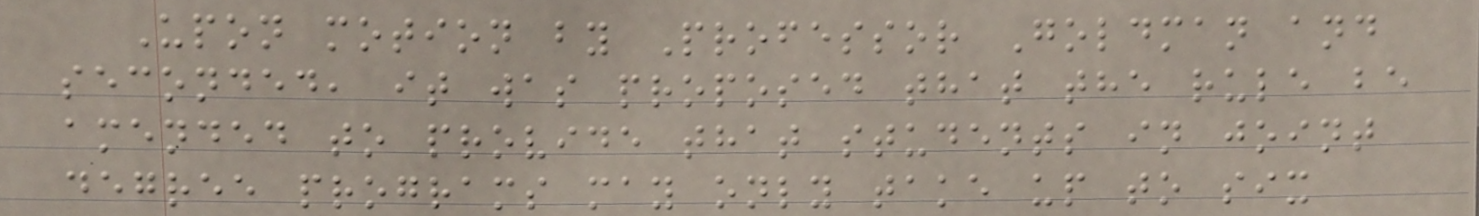Upon motion by Professor Goldman and
seconded, it was proposed that the rule be
amended to provide that students in joint
degree programs may only take up to six
